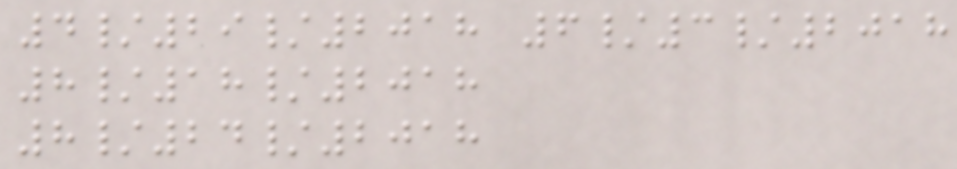4/29/2018 6/3/2018
8/18/2018
8/24/2018
